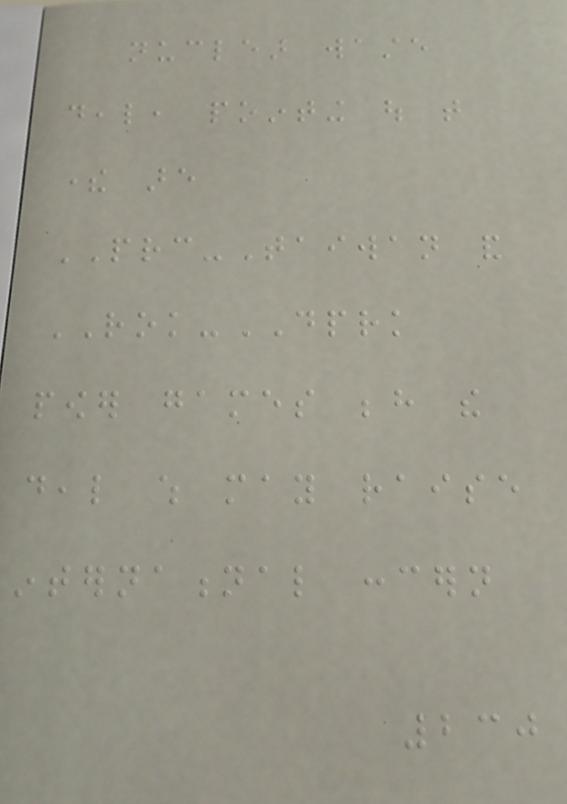nuclear waste
deal, pointing out that
there are
PRC-Taiwan and
ROK-DPRK
power games behind the
deal which may raise
international concern
230
